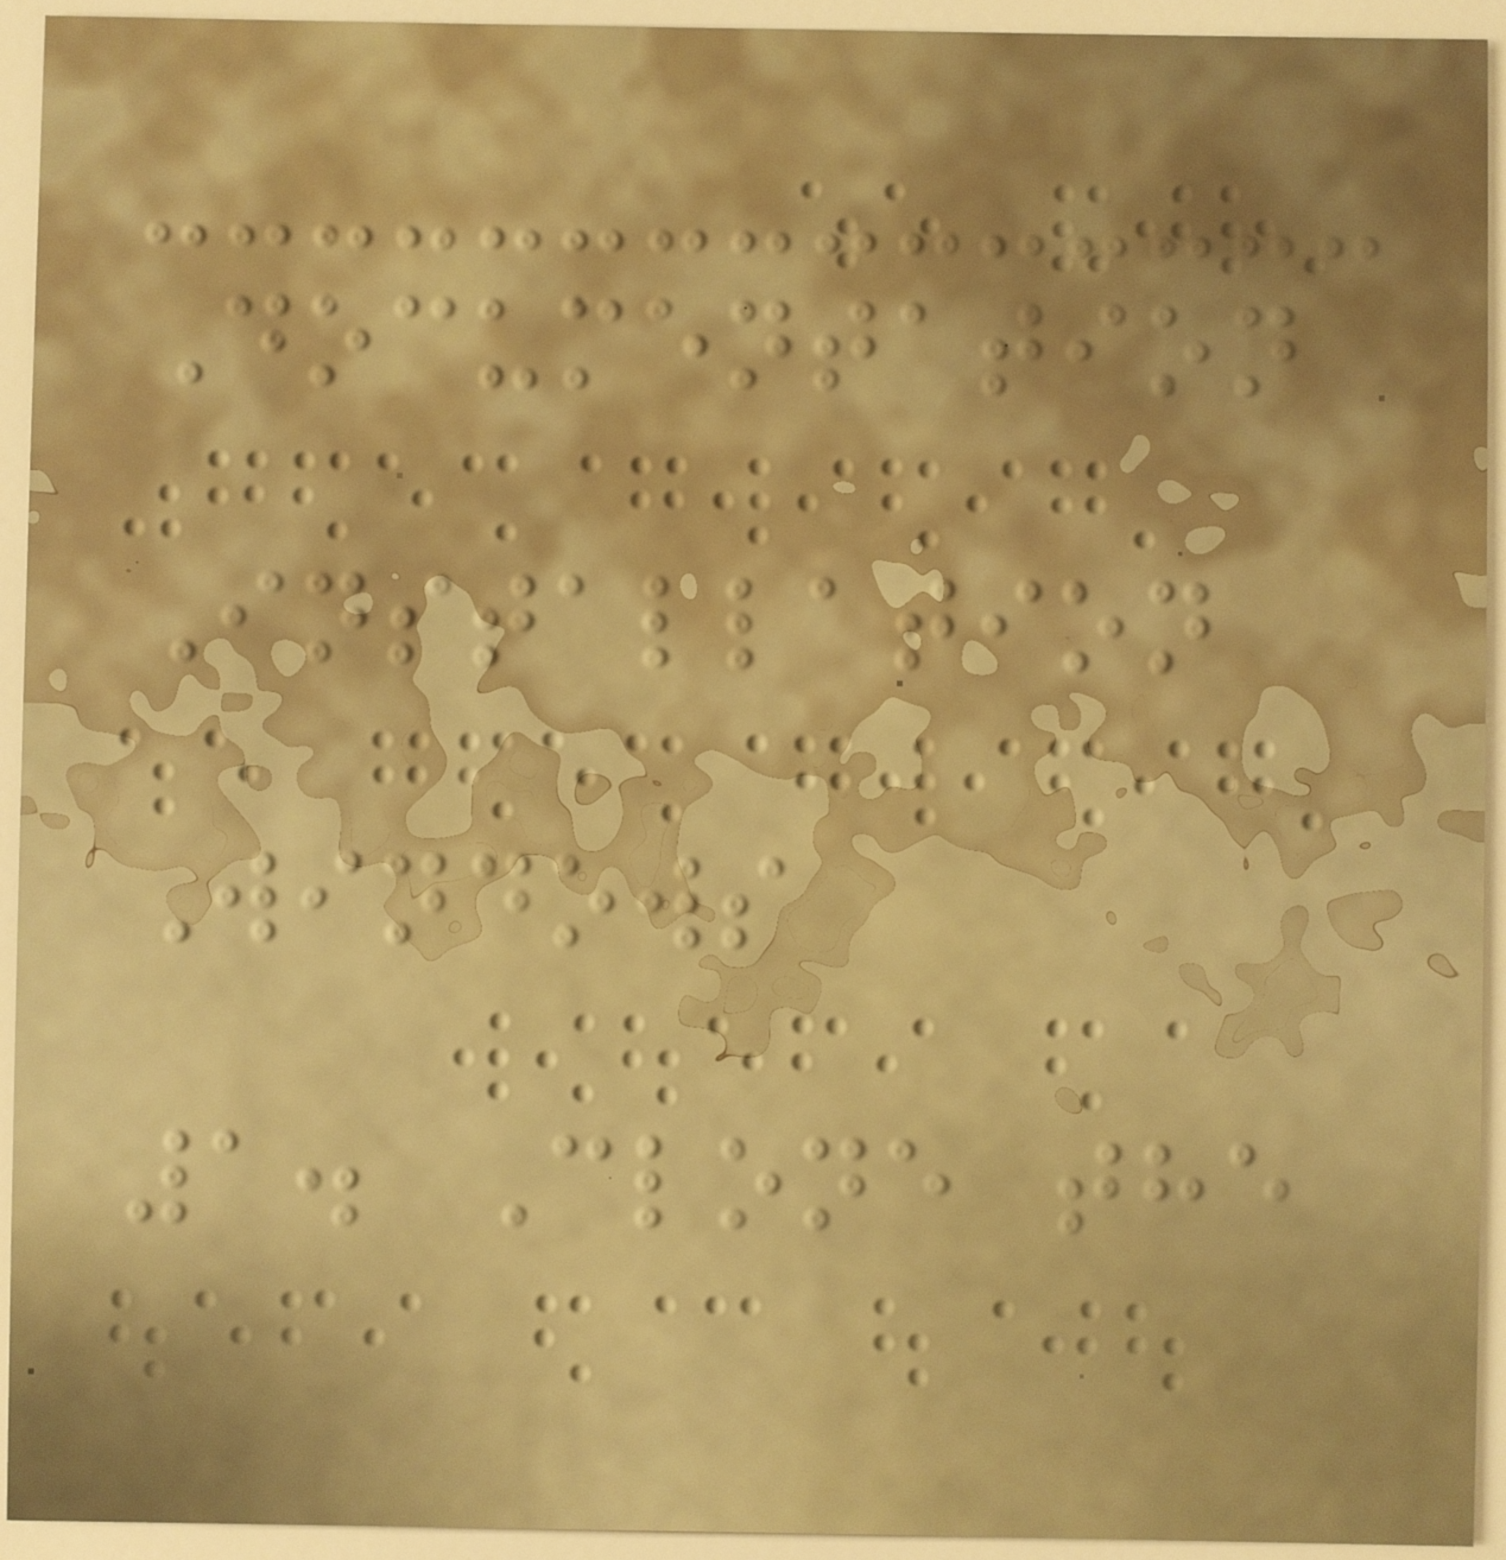Documentation
Installation
Windows
1. Clone the
